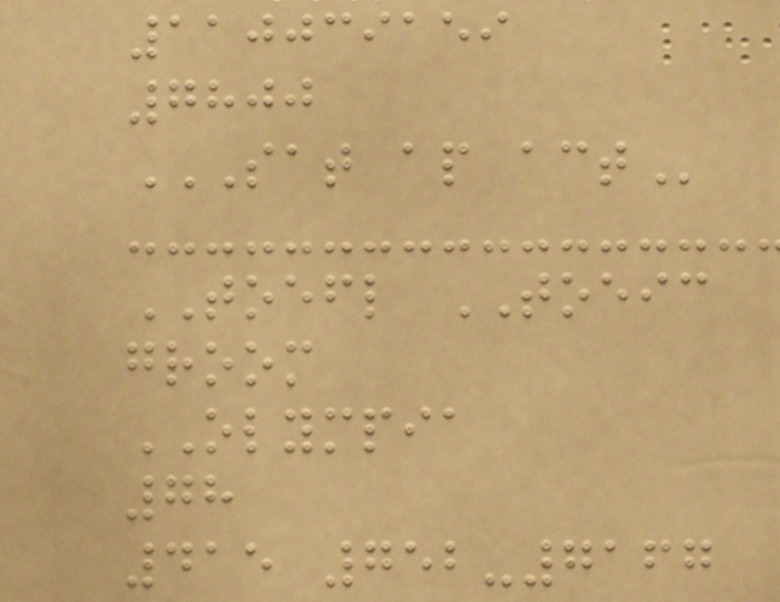110039159
7800
SAT AP ACT
TOEFL TOEIC
groom
OLYMPIA
78
415 752-7167
